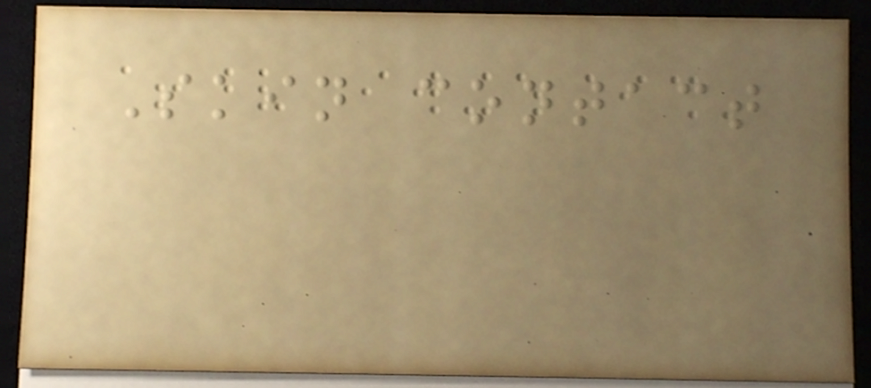Skin contact
